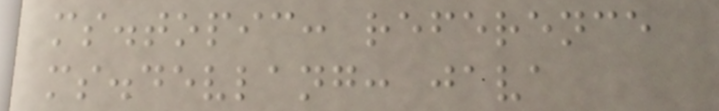ms.topic: reference
ms.devlang: java
